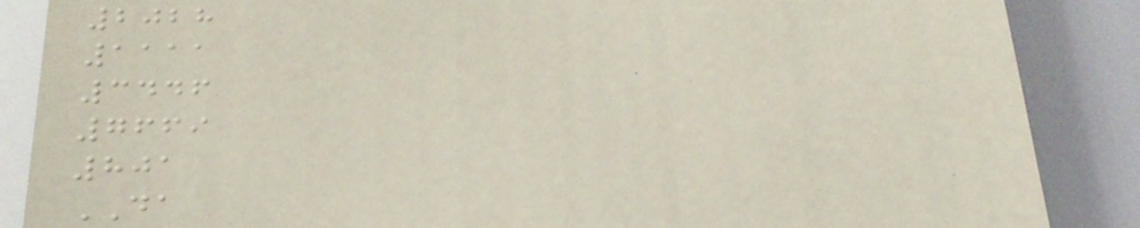2028
1111
3446
7669
801
DA
